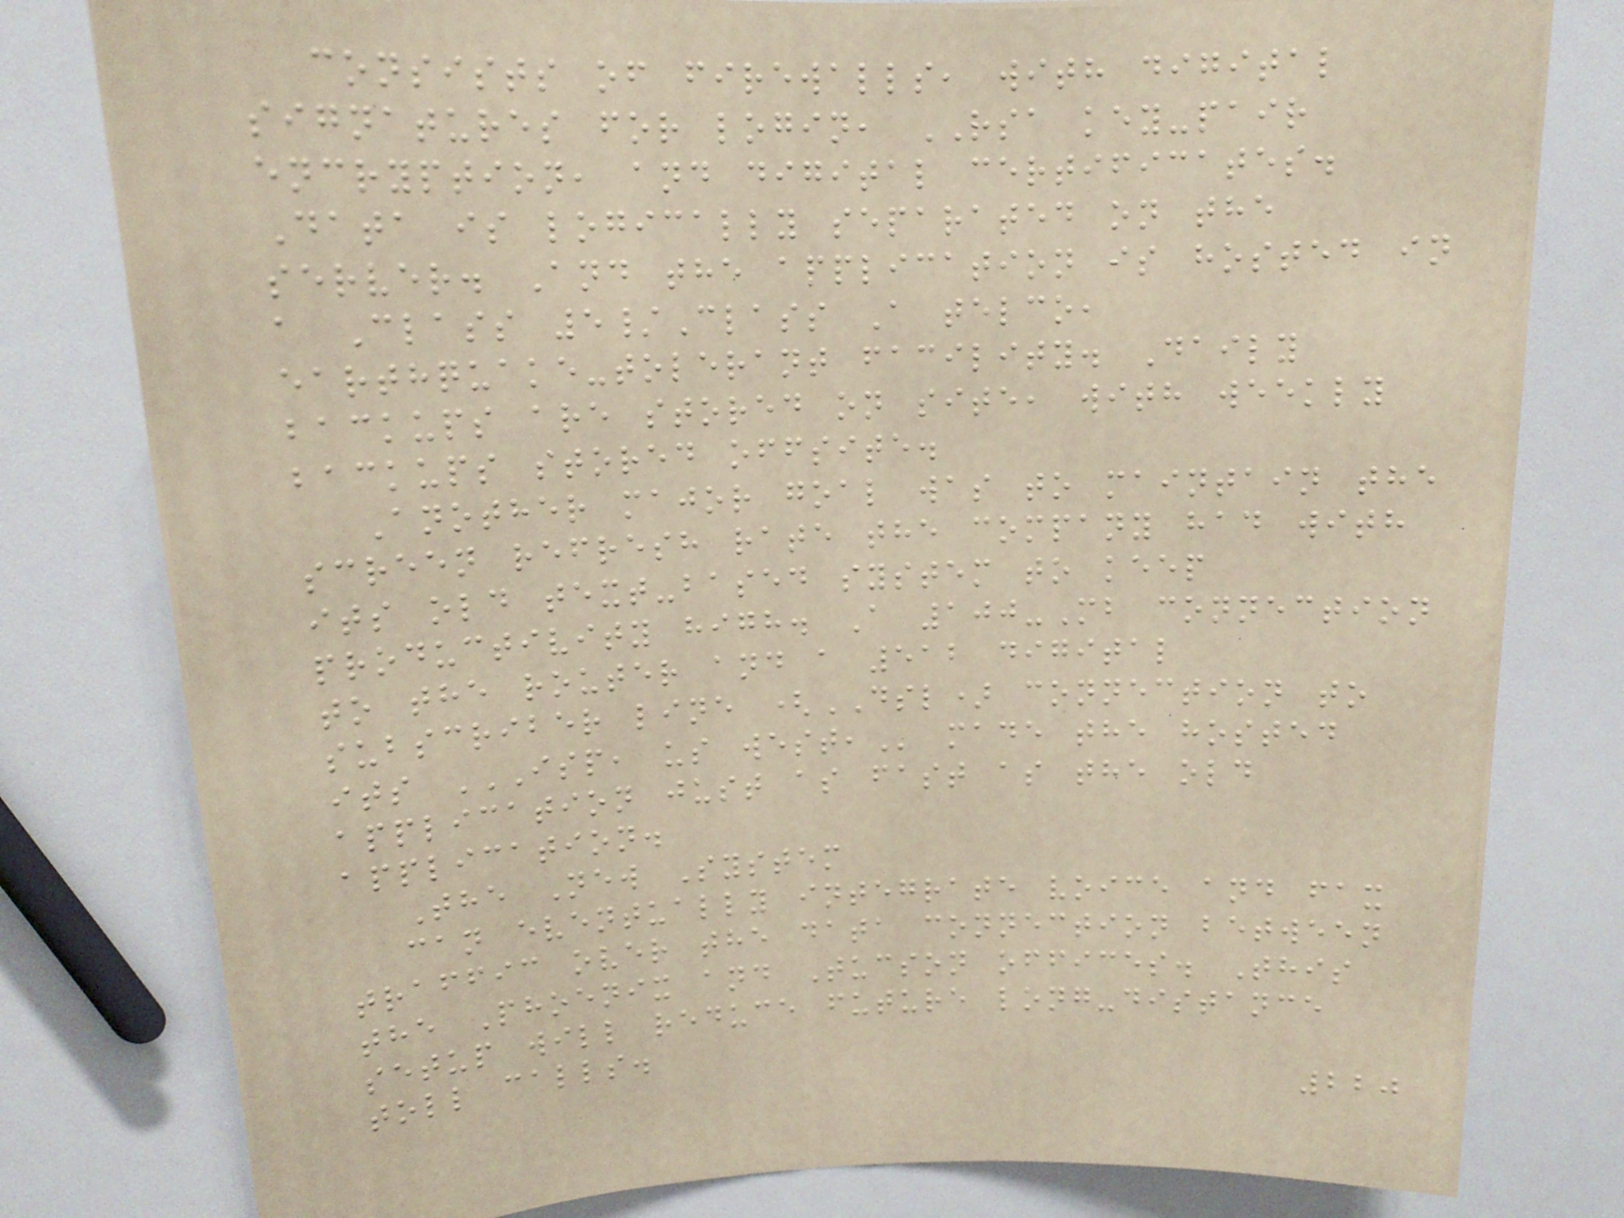consists of firewalls, with digital
signatures for login, RSA key-pair
encryption, and digital certificates.
Data is logically separated on the
server. And the application is hosted in
a Class 5/Class A telco,
earthquake-tolerant facility. Daily
backups are stored on site, with weekly
backups stored offsite.
Another major goal was to maintain the
screen refresh rate the company had with
its old text-based system to keep
productivity high. A 100-Mb connection
to the router and a 512 digital
subscriber line (DSL) connection to
its ISP, US WEST, made the hosted
application just as fast as the old
application.
The New System
can eventually integrate voice and fax
traffic over the data connection between
the Phoenix and Tucson offices. This
setup will reduce future long-distance
toll calls.
220
